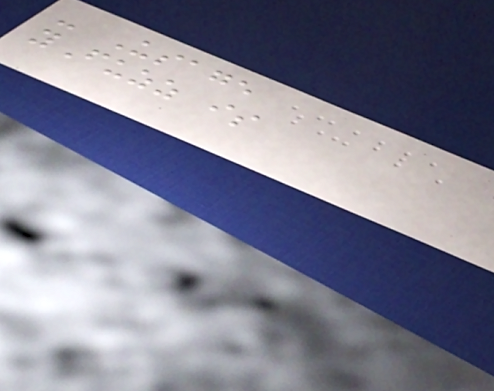- Usage
yFuzz is
